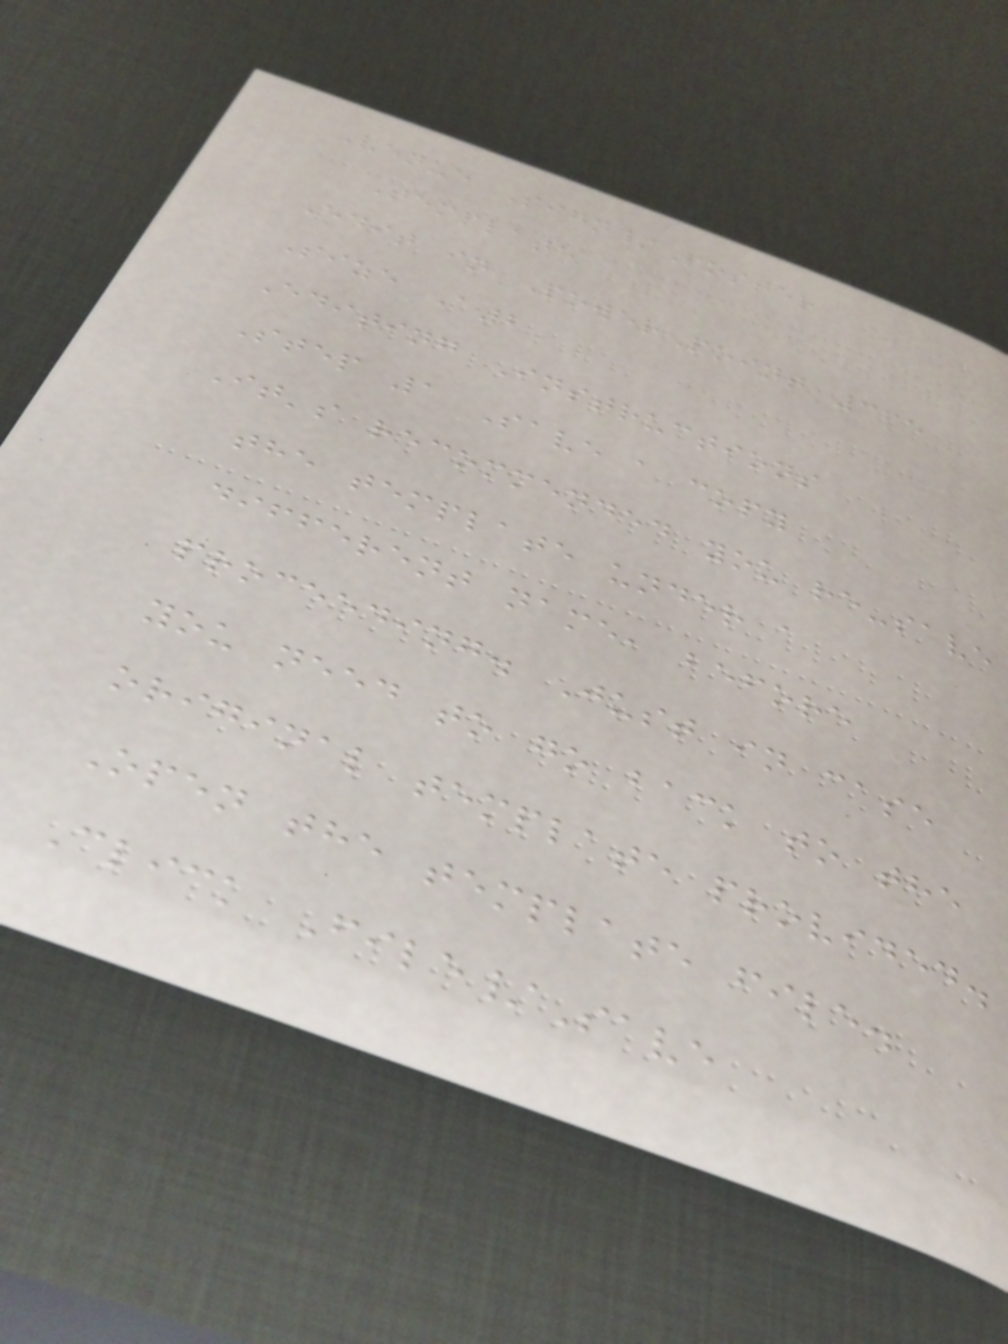Venue Sign/Poster
Template
Edit in PowerPoint 365
Size A2
Editing Instructions
Step 1 Save a copy
It's recommended you re-save
the template under a
different name, before
proceeding. Just in case
you need to go back to the
original template provided.
Open the template file.
Click File/Save
